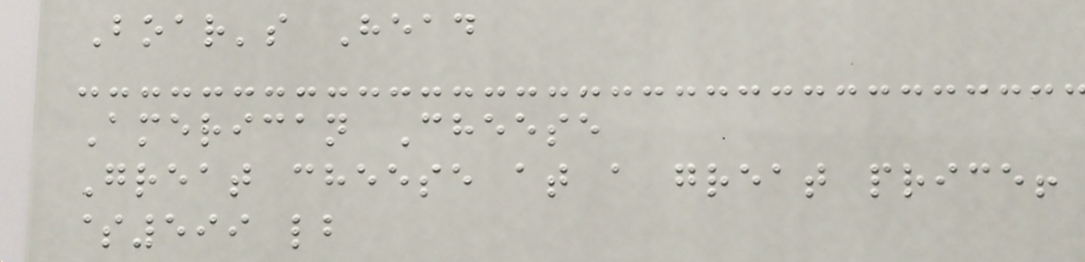Boar's Head
American Cheese
Great cheese at a great price!
$599 lb
